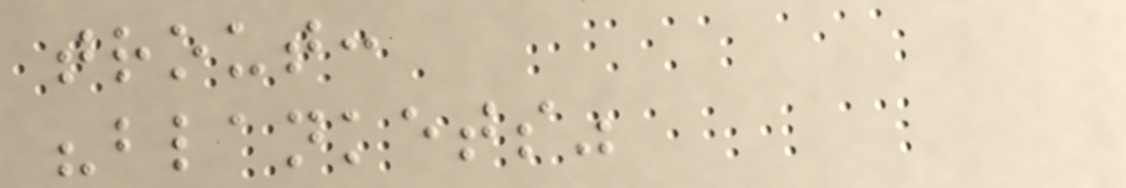trout:
"blankets"
